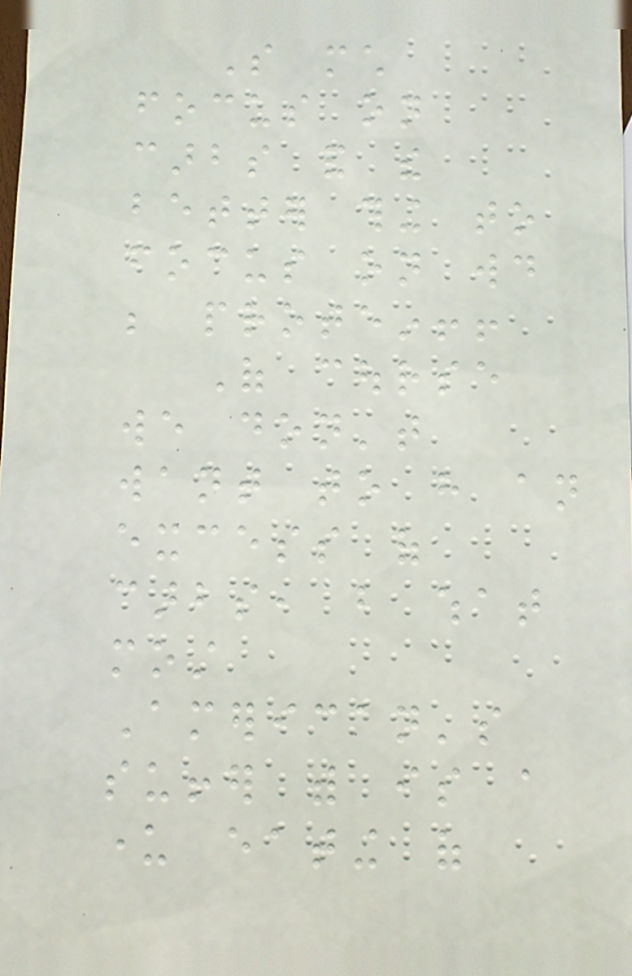So much
focus on
carbs and the
better thing to
focus on would
be protein!!
Of course
we don't
want to have an
excess of
carbs, but what
most
American's
suffer with is a
under eating of
